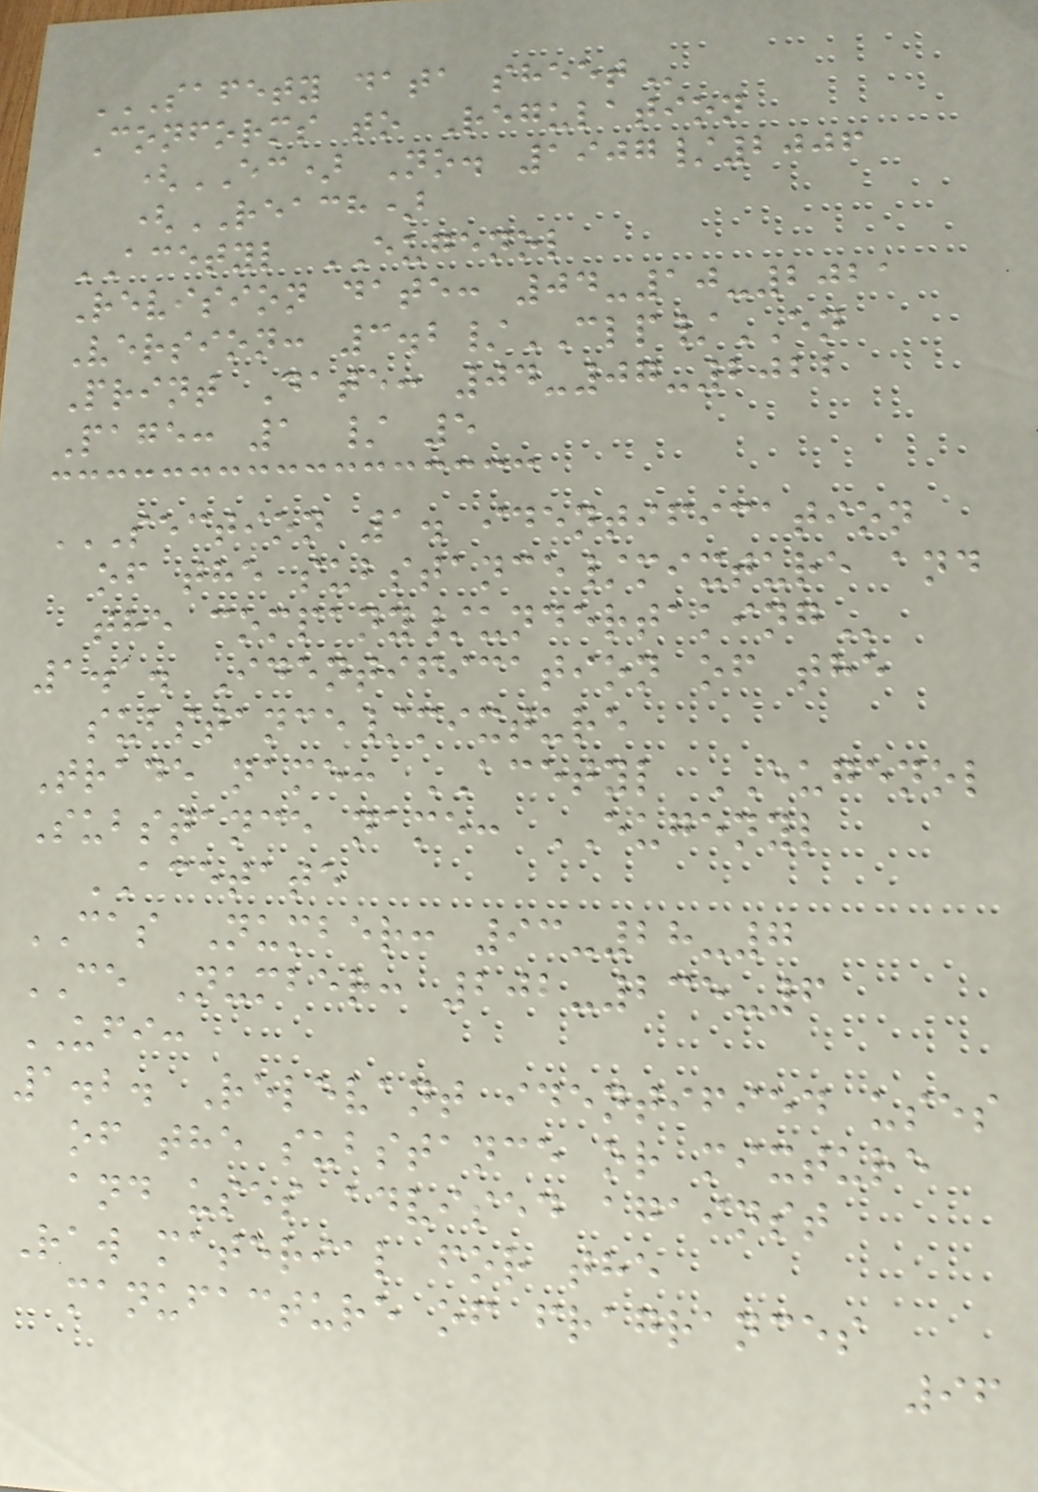SAFETY DATA SHEET
Conforms to Regulation
(EC) No. 1907/2006
(REACH)
ACETYL EUGENOL
Revision date: 04-10-2021
Version: 3.2/CLP/EN
Print Date: 04-07-2022
Page: 1 / 5
SECTION 1. IDENTIFICATION
OF THE SUBSTANCE/MIXTURE AND
THE COMPANY/UNDERTAKING
1.1. Identification of the
substance/mixture
Trade name: ACETYL EUGENOL
Substance name: EUGENYL
ACETATE
CAS Number: 93-28-7
CE Number: 202-235-6
UFI:
1.2. Relevant identified uses
of the substance or mixture
and uses advised against
Raw material for the
manufacture of fragrances
96
